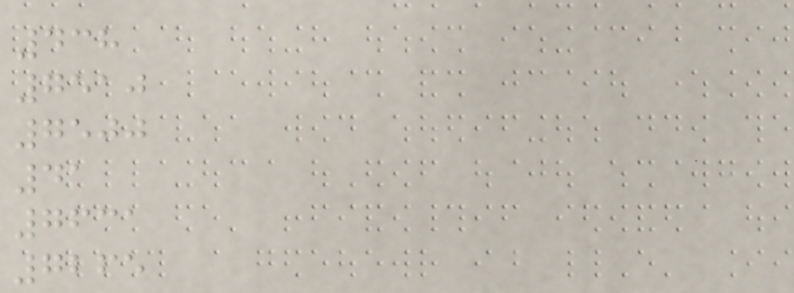438
7510
7500
41
7631
7265
